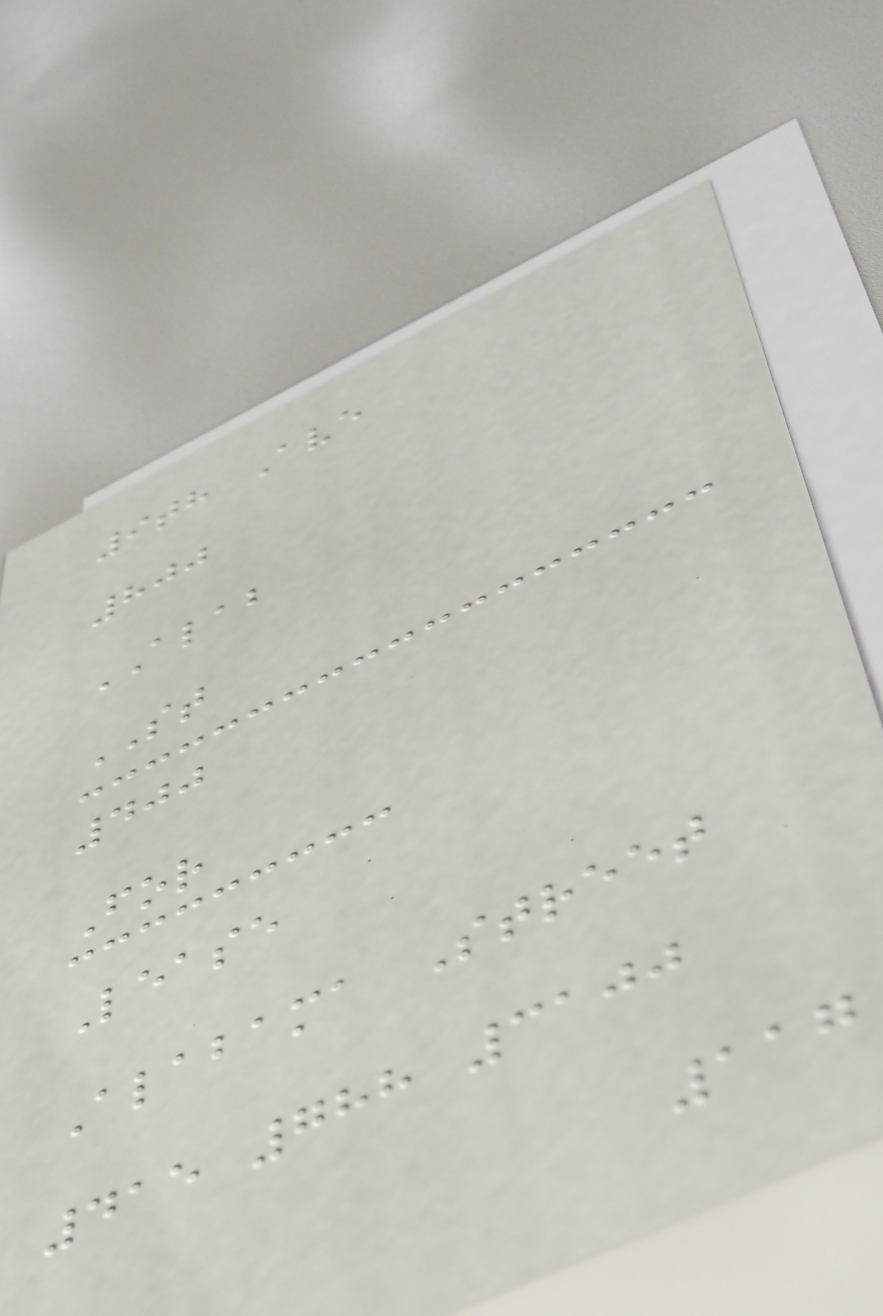9th Ave
800
ALAB
ST
400
For
Lease
Alabama Street
415 788 3100
117
